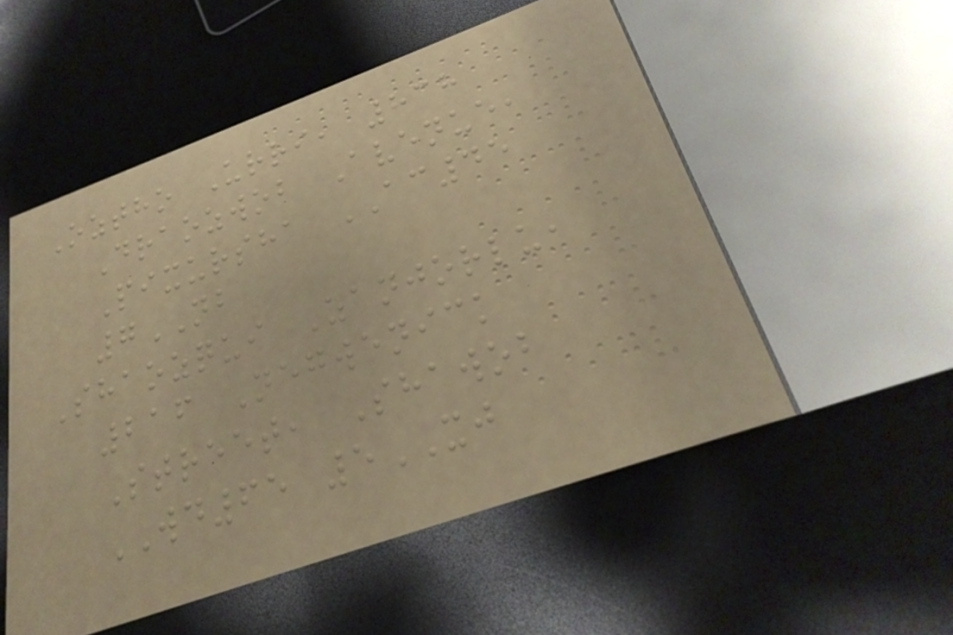Oztho Urri, 838
Draozwob Avenue,
Pixursha AC45
7NB
Shaozqui Zanjorlu,
216 Negwenick
Street, Shawob
WD65 5XJ
